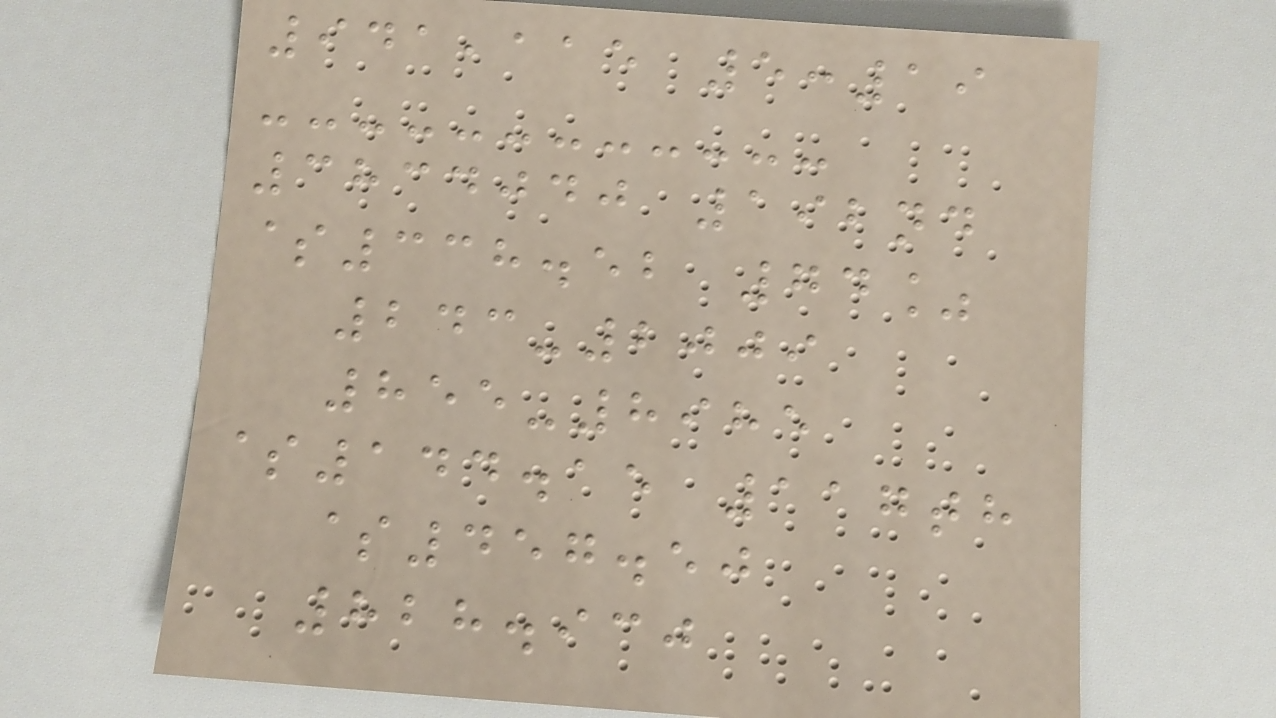941,115 5:19
3834040 192nd
$338.52 74%
243-2009
855-8985
$144.15 117th
$457.50
828.930
